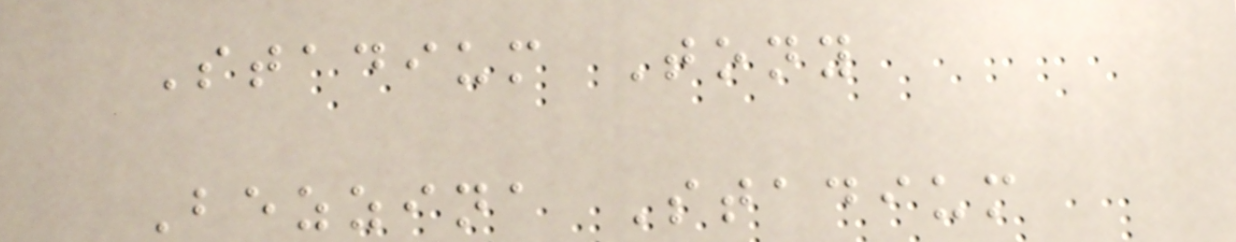Stadium Tony
Bezzina Stadium
